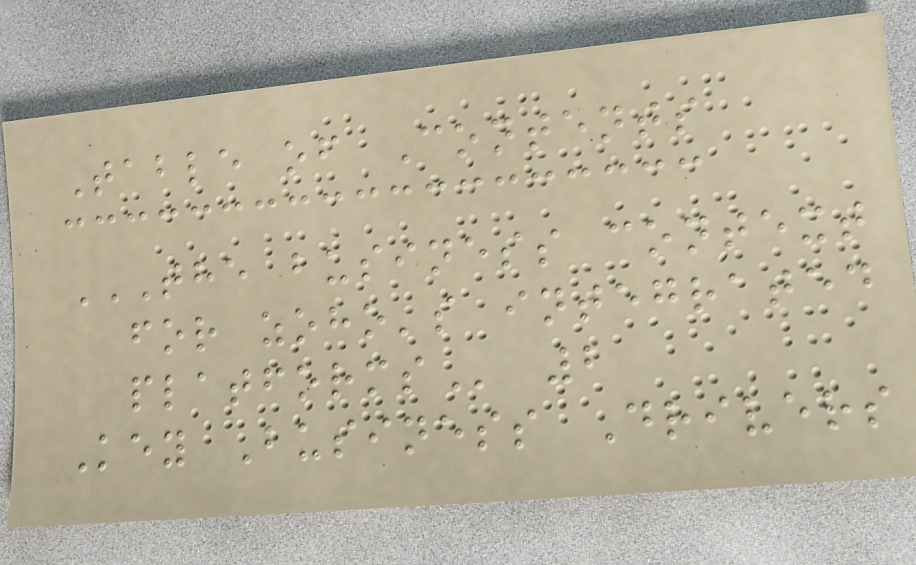Table of Contents
THE BUSINESS CONTEXT
FOR ZOHO'S INTEGRATED
PLATFORMS 2
Key Business Drivers
